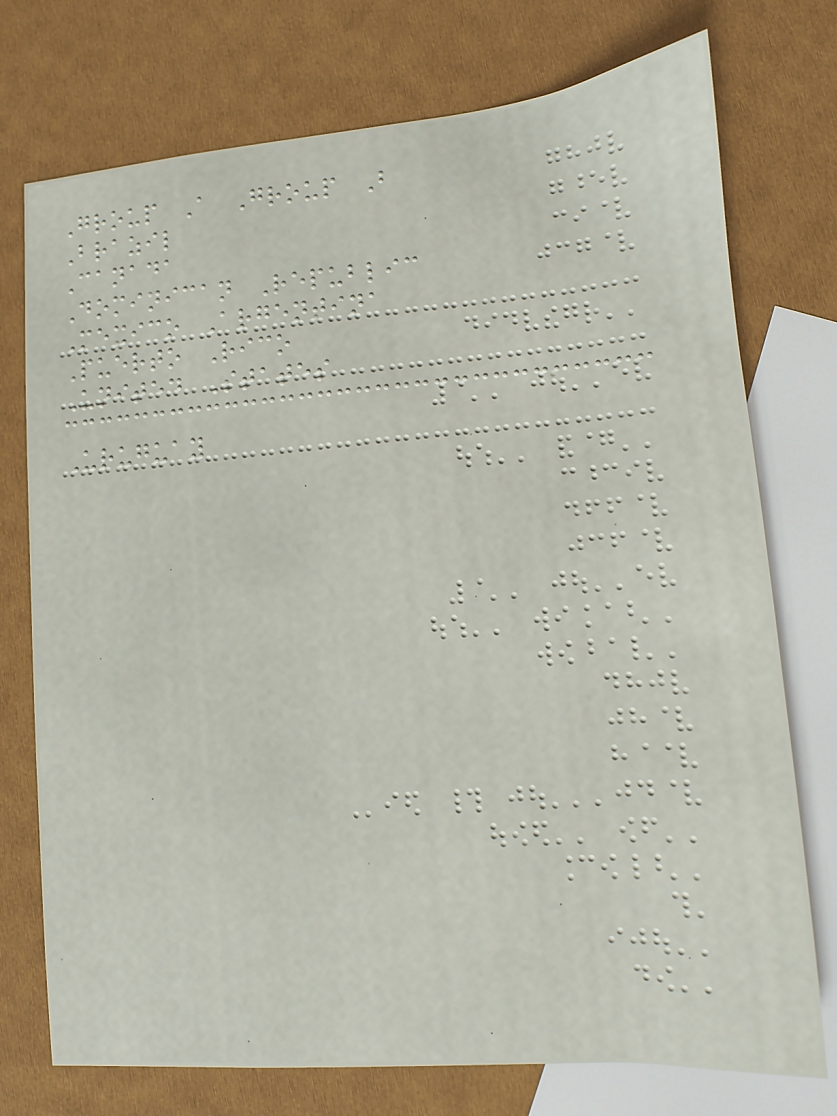Group A Group B
Brazil
Canada
Dominican Republic
Mexico Argentina
Puerto Rico
United States
Uruguay
